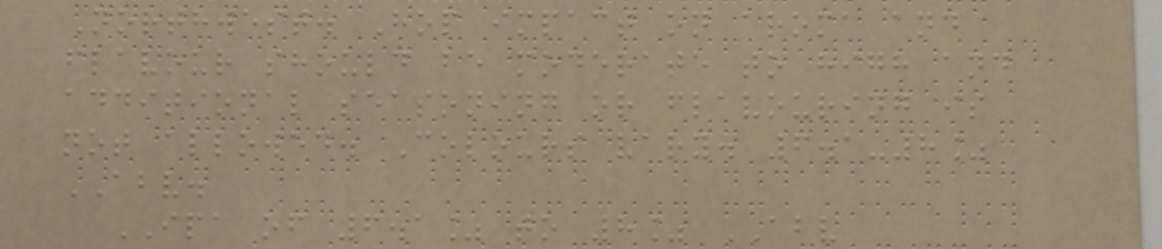Northwest. Hop impact on aroma and
flavour should be moderate to high and
additional seasoning or flavouring is
not allowed. Colours vary. 6.1-8%
ABV.
IPA of 6.1% to 8% ABV
